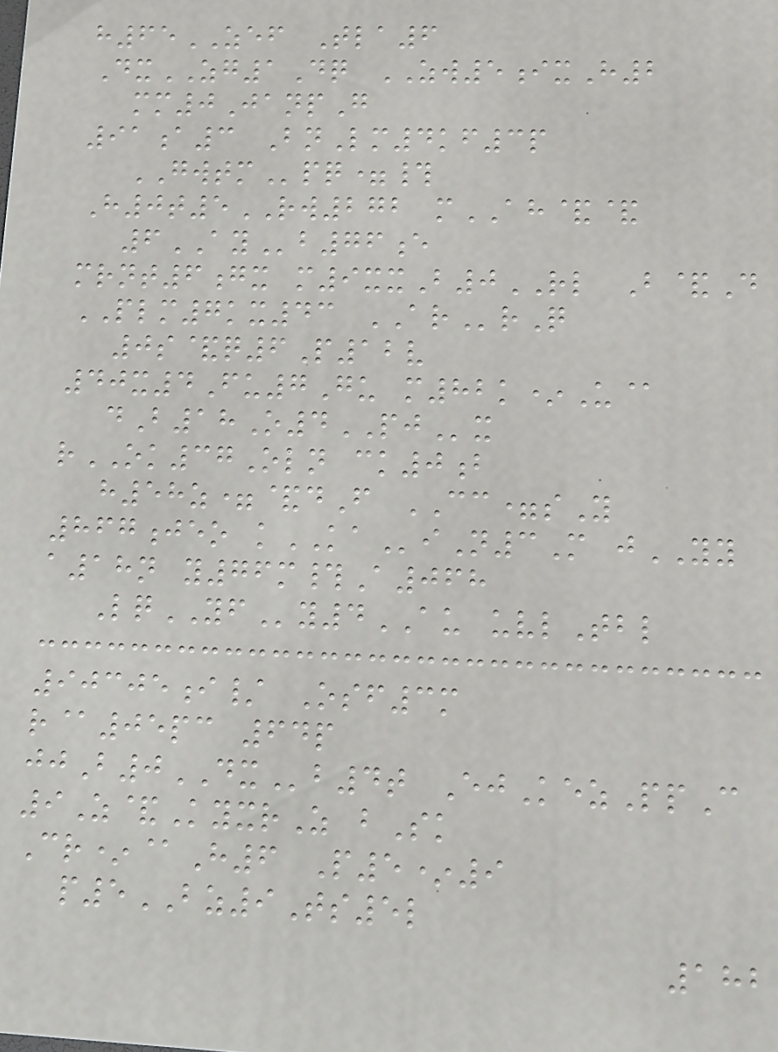h65ZEF Tla6
DxZG1Dq ZW5ixH2
mm0JanpG
91a3 BnLm4kf3p
GWTMpq=#
H0t5RW272 mAH&&
6AYb76e
mrnt6gx m9xxB0RL B&D
PLM7kx43 ARrQ
0s&q6P12v
40x4Fu7Gu m82k*U@
dB18O4PJx
rOK37Oln ck0b
h58z=&dF CC=sY
867jeo kKAiN3M jYY
a18n y76m#A068
LqYFy4AU uvlTbl
90305i/ Osf3m
r@05pc 64p
jjB0DXb4t EjKezPpC
9Z&KyxrZ bSk
Cr*@H6 P5*9
p5BZ9Ts5l
182
